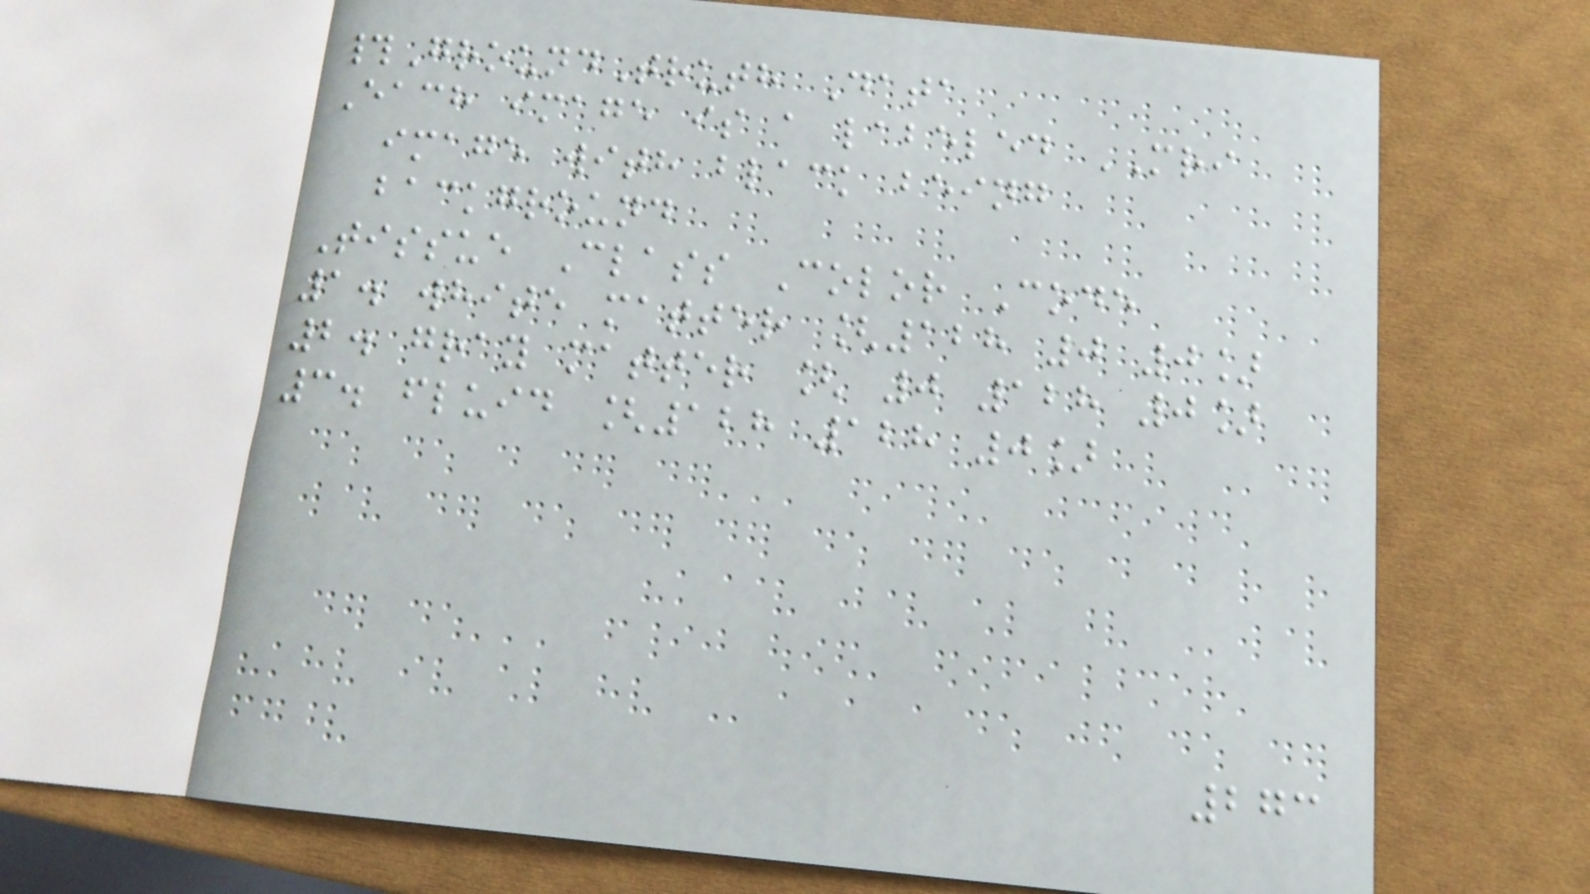#GroundTruth Data
Each image is a labeled MRI
image with black being
background
Tissue Class Color Code
1. white matter [128 0 0]
2. gray matter [ 0 128 0]
3. fluid [128 128 0]
273
